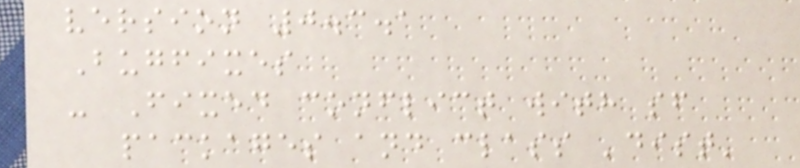version 0.3.1
Bugfixes
- Fixed conflict with sf
packages and class 'dist'
